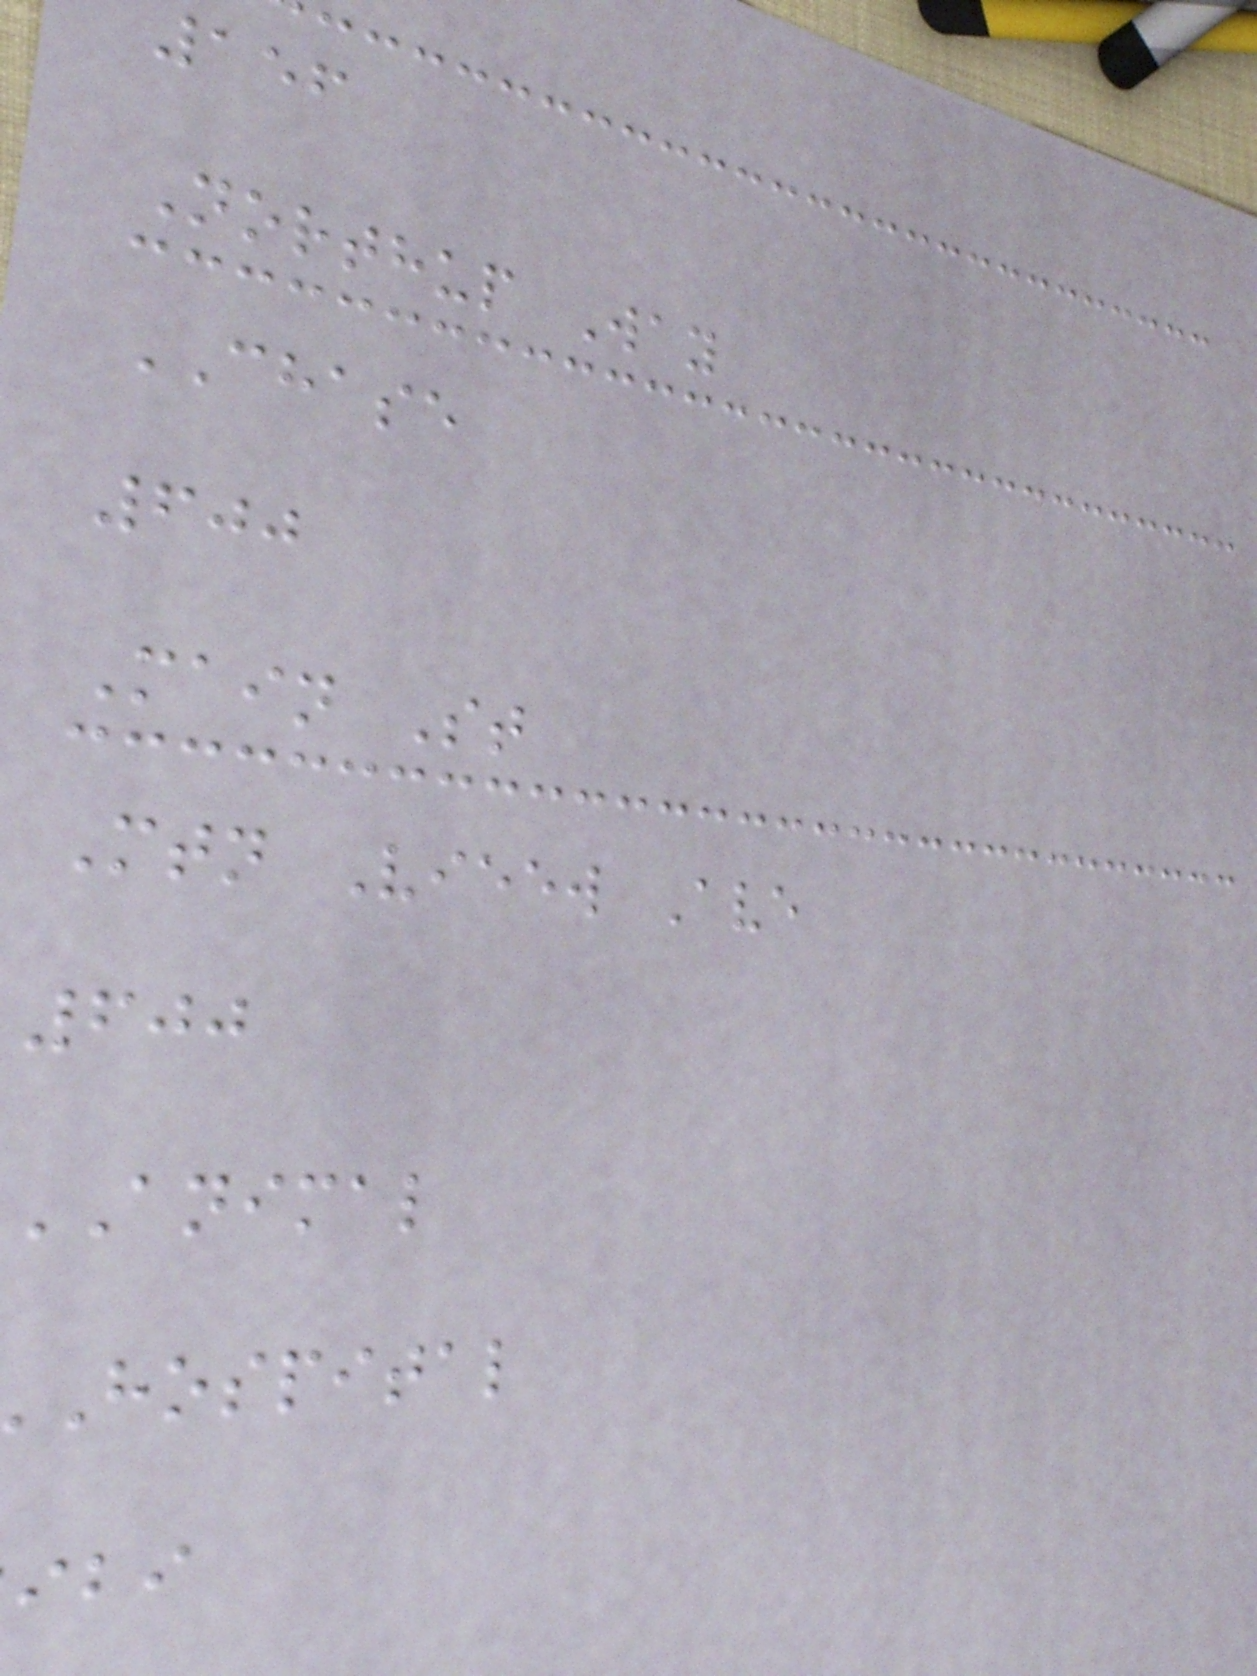156
Northup Way
CHASE
600
Main St
Mtn Vieew Ave
600
animal
hospital
